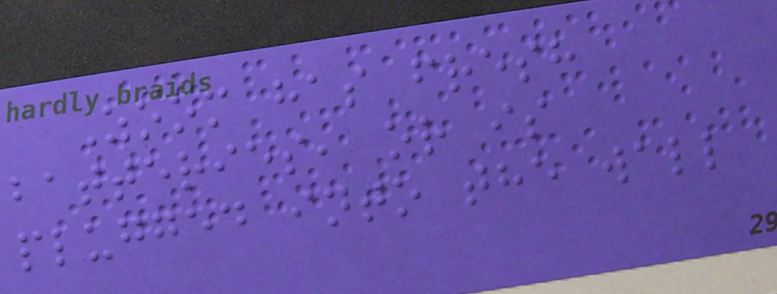Zoom has fresh
batteries, or is
plugged into the wall
